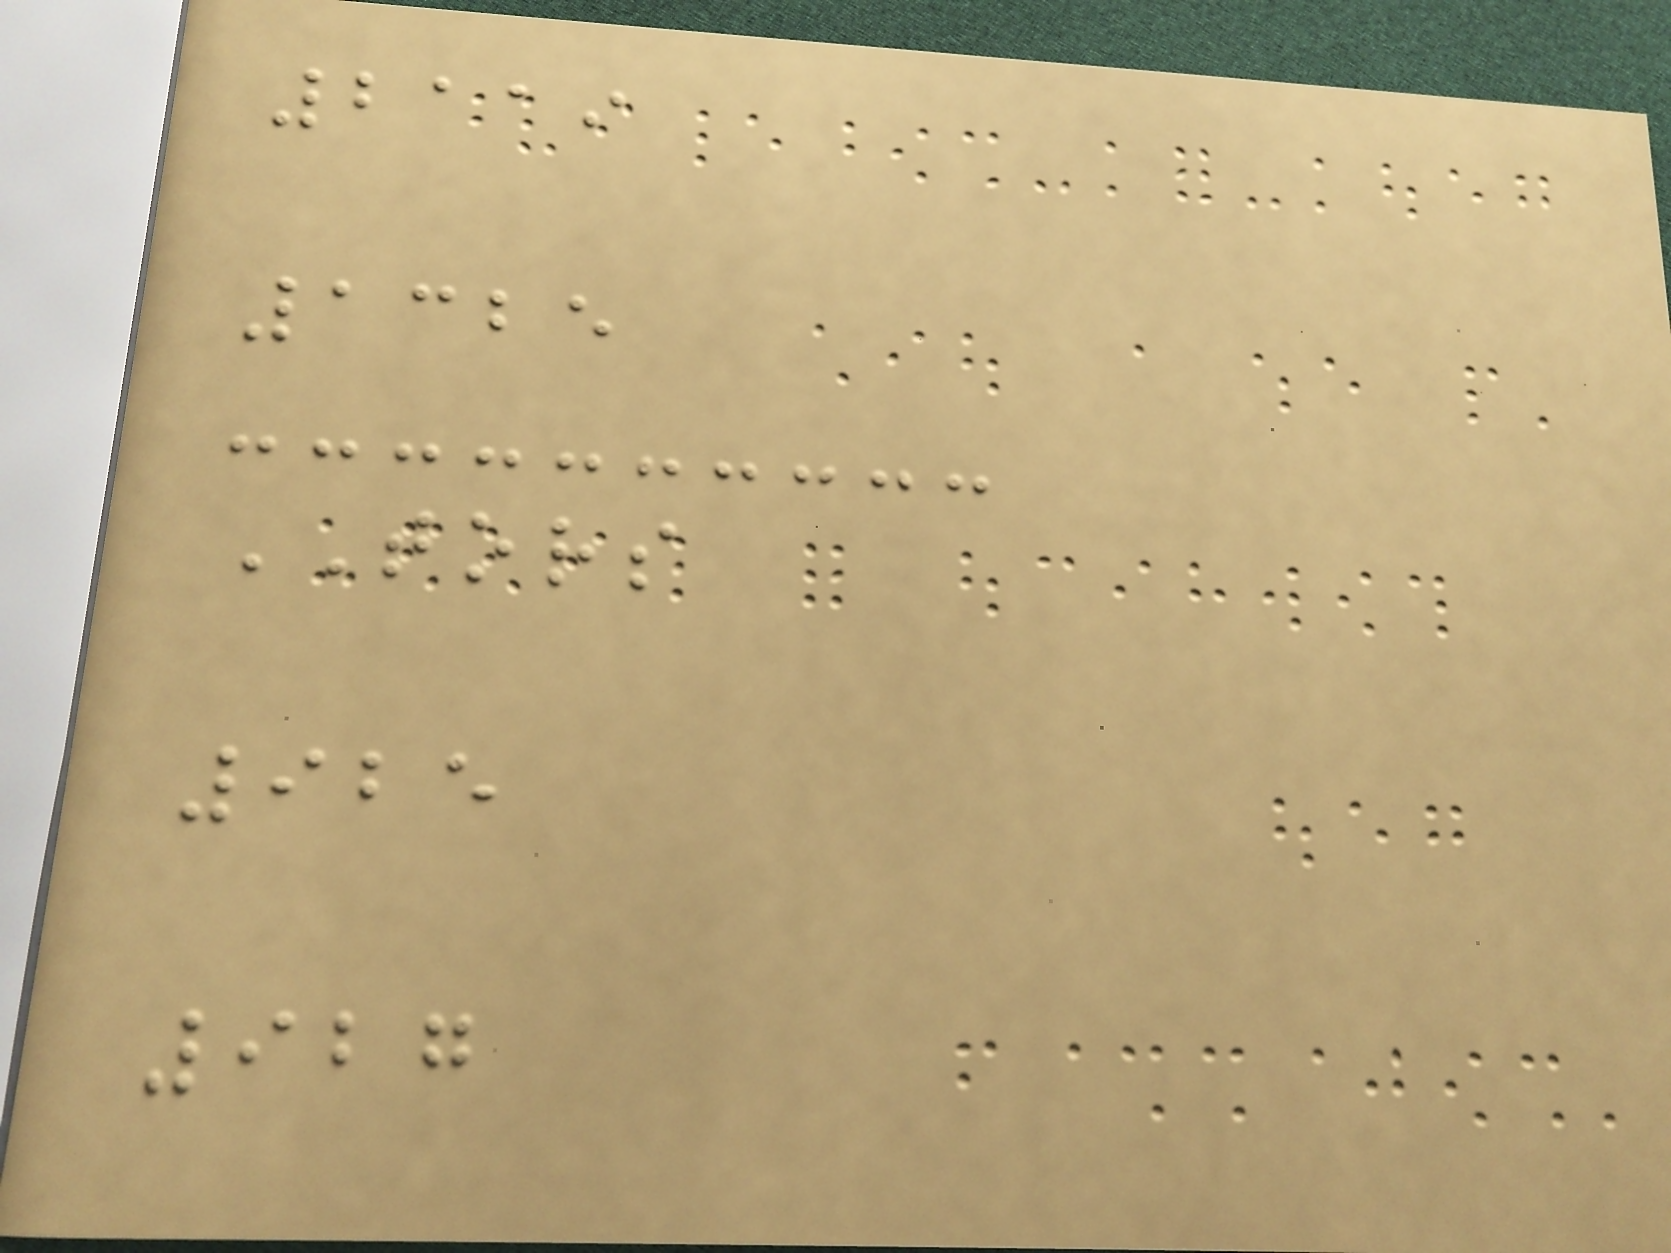2119
1325
TORS
925
927
